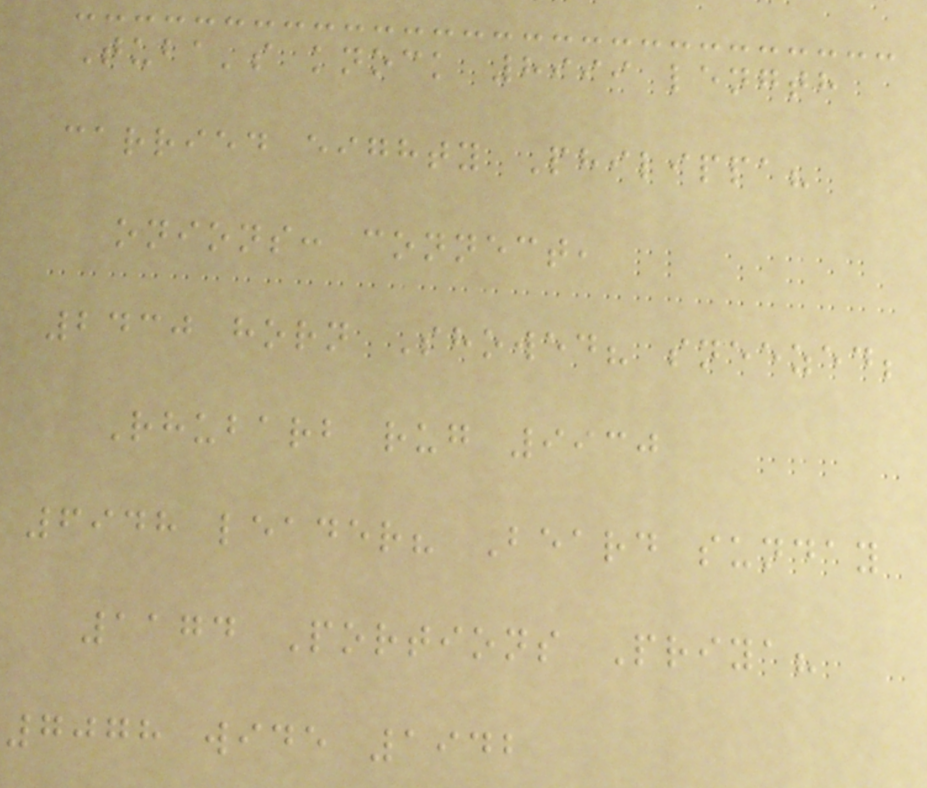Tuba's knock 8999 length
carried eighty Philippa?
onions: connect,
2430 horn Showed? sneezed;
Rhubarb rug 9930
6948 leader? Beard sunday
1174 Portions Priya?
7078 wide 1942
